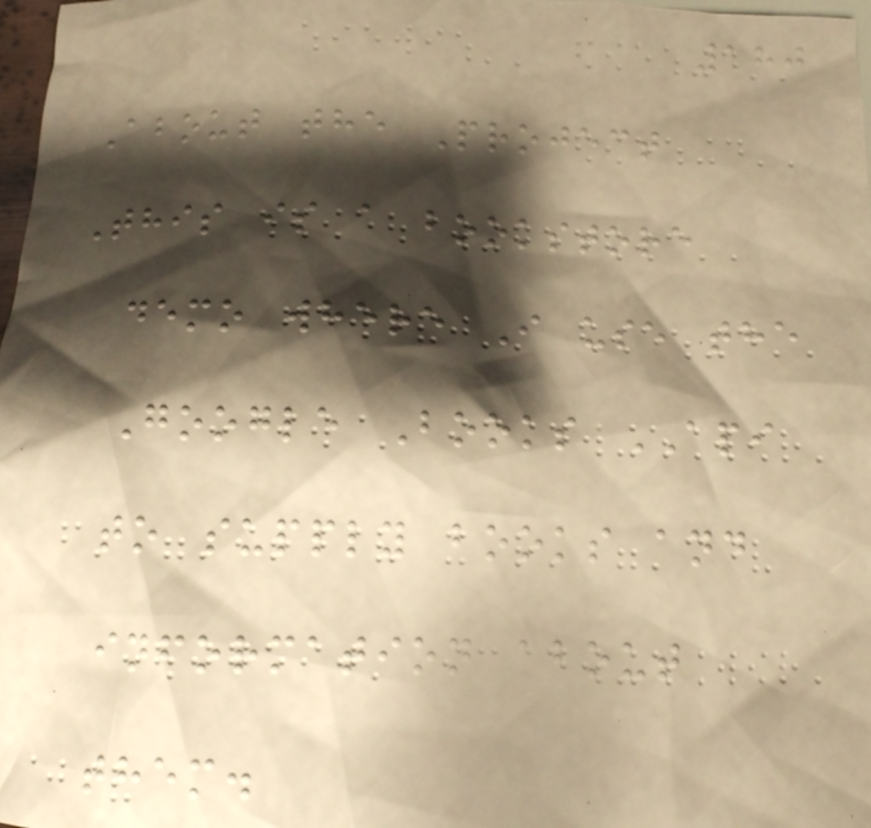180
About the Project
This is a bookstore
demo where I use the
Google Books API
to supply books and
information about
them.
